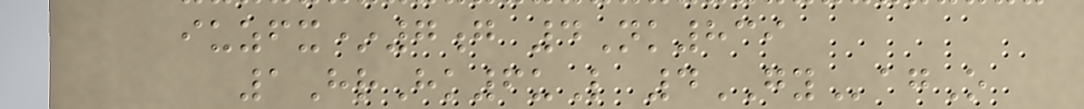iuzfx*7g 4Nk839
1HrHk6uL 4GYagO
